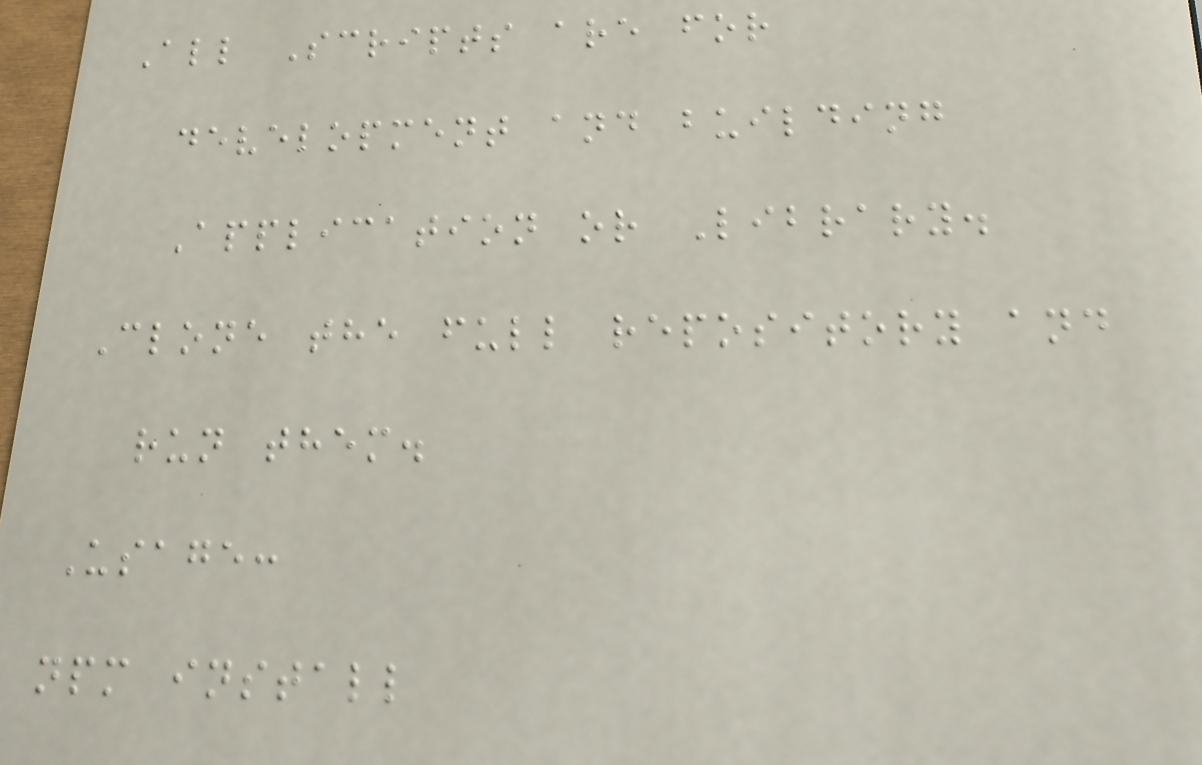All Scripts are for
development and building
Application or Library.
Clone the full repository and
run them.
Usage:
npm install
